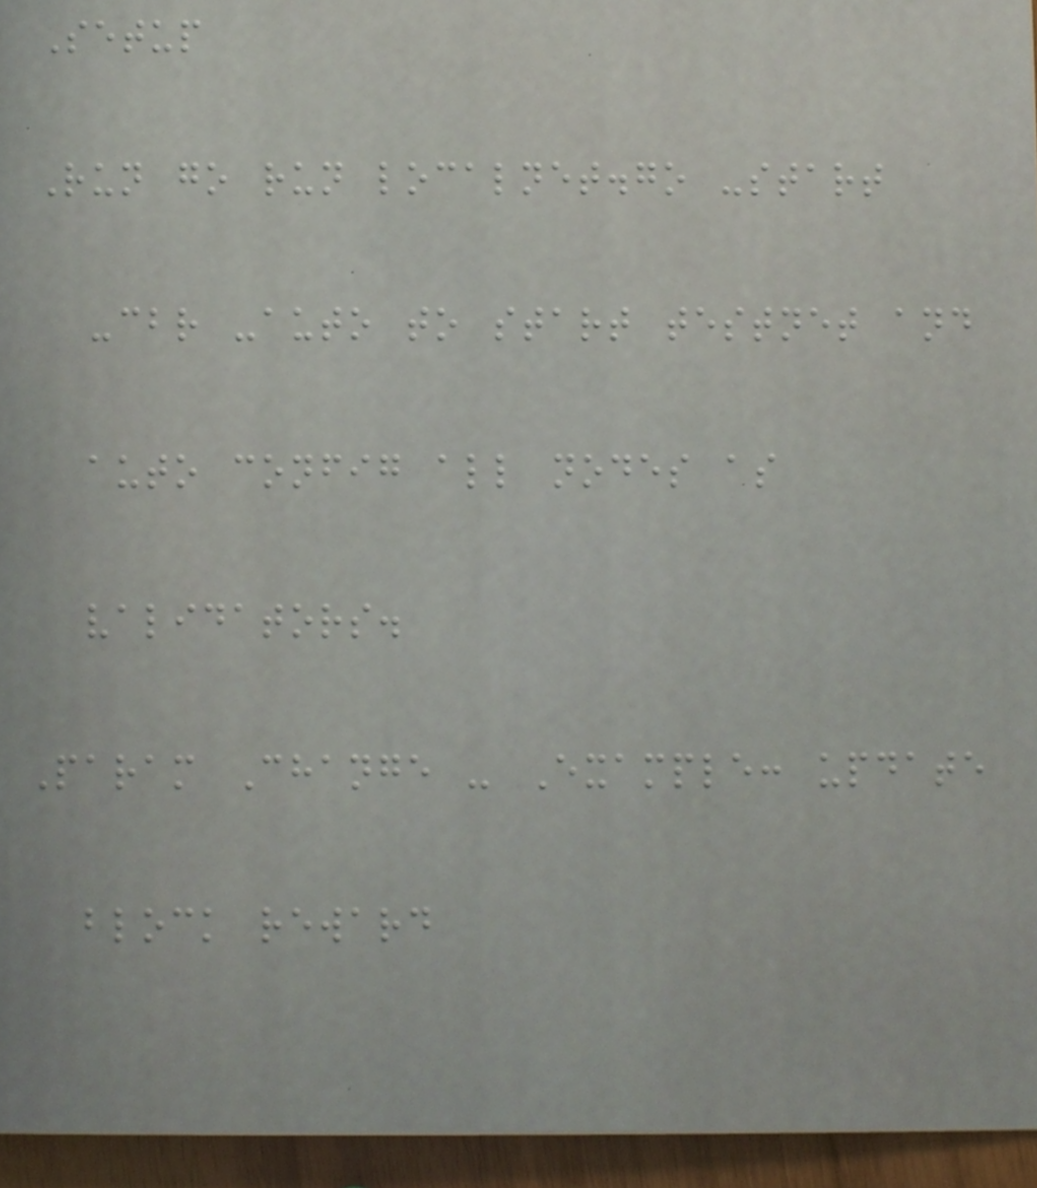Setup
Run go run localnet.go -start
-cbr -auto to start testnet and
auto config all nodes as
validators.
Param Change - Example: update
block reward
